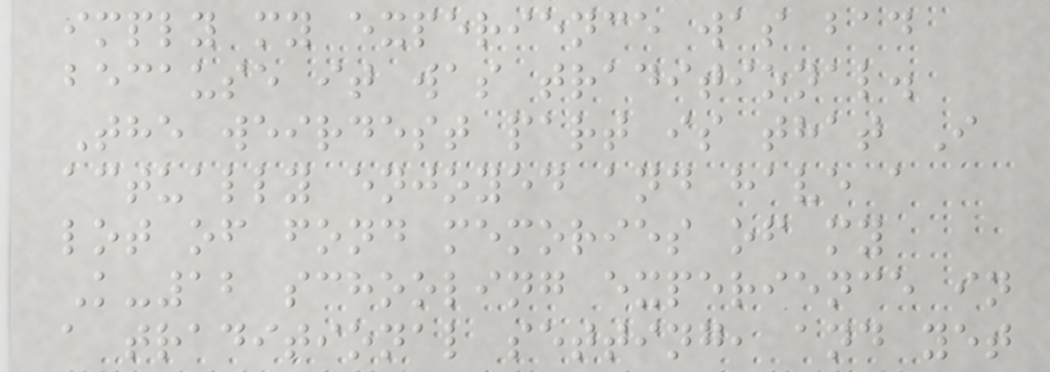imply my experience was bad
because it was traditional.
The weirdest part is that I
actually enjoyed and have a
lot of fond memories of my
K-12 schooling experience in
a traditional setting, and yet
